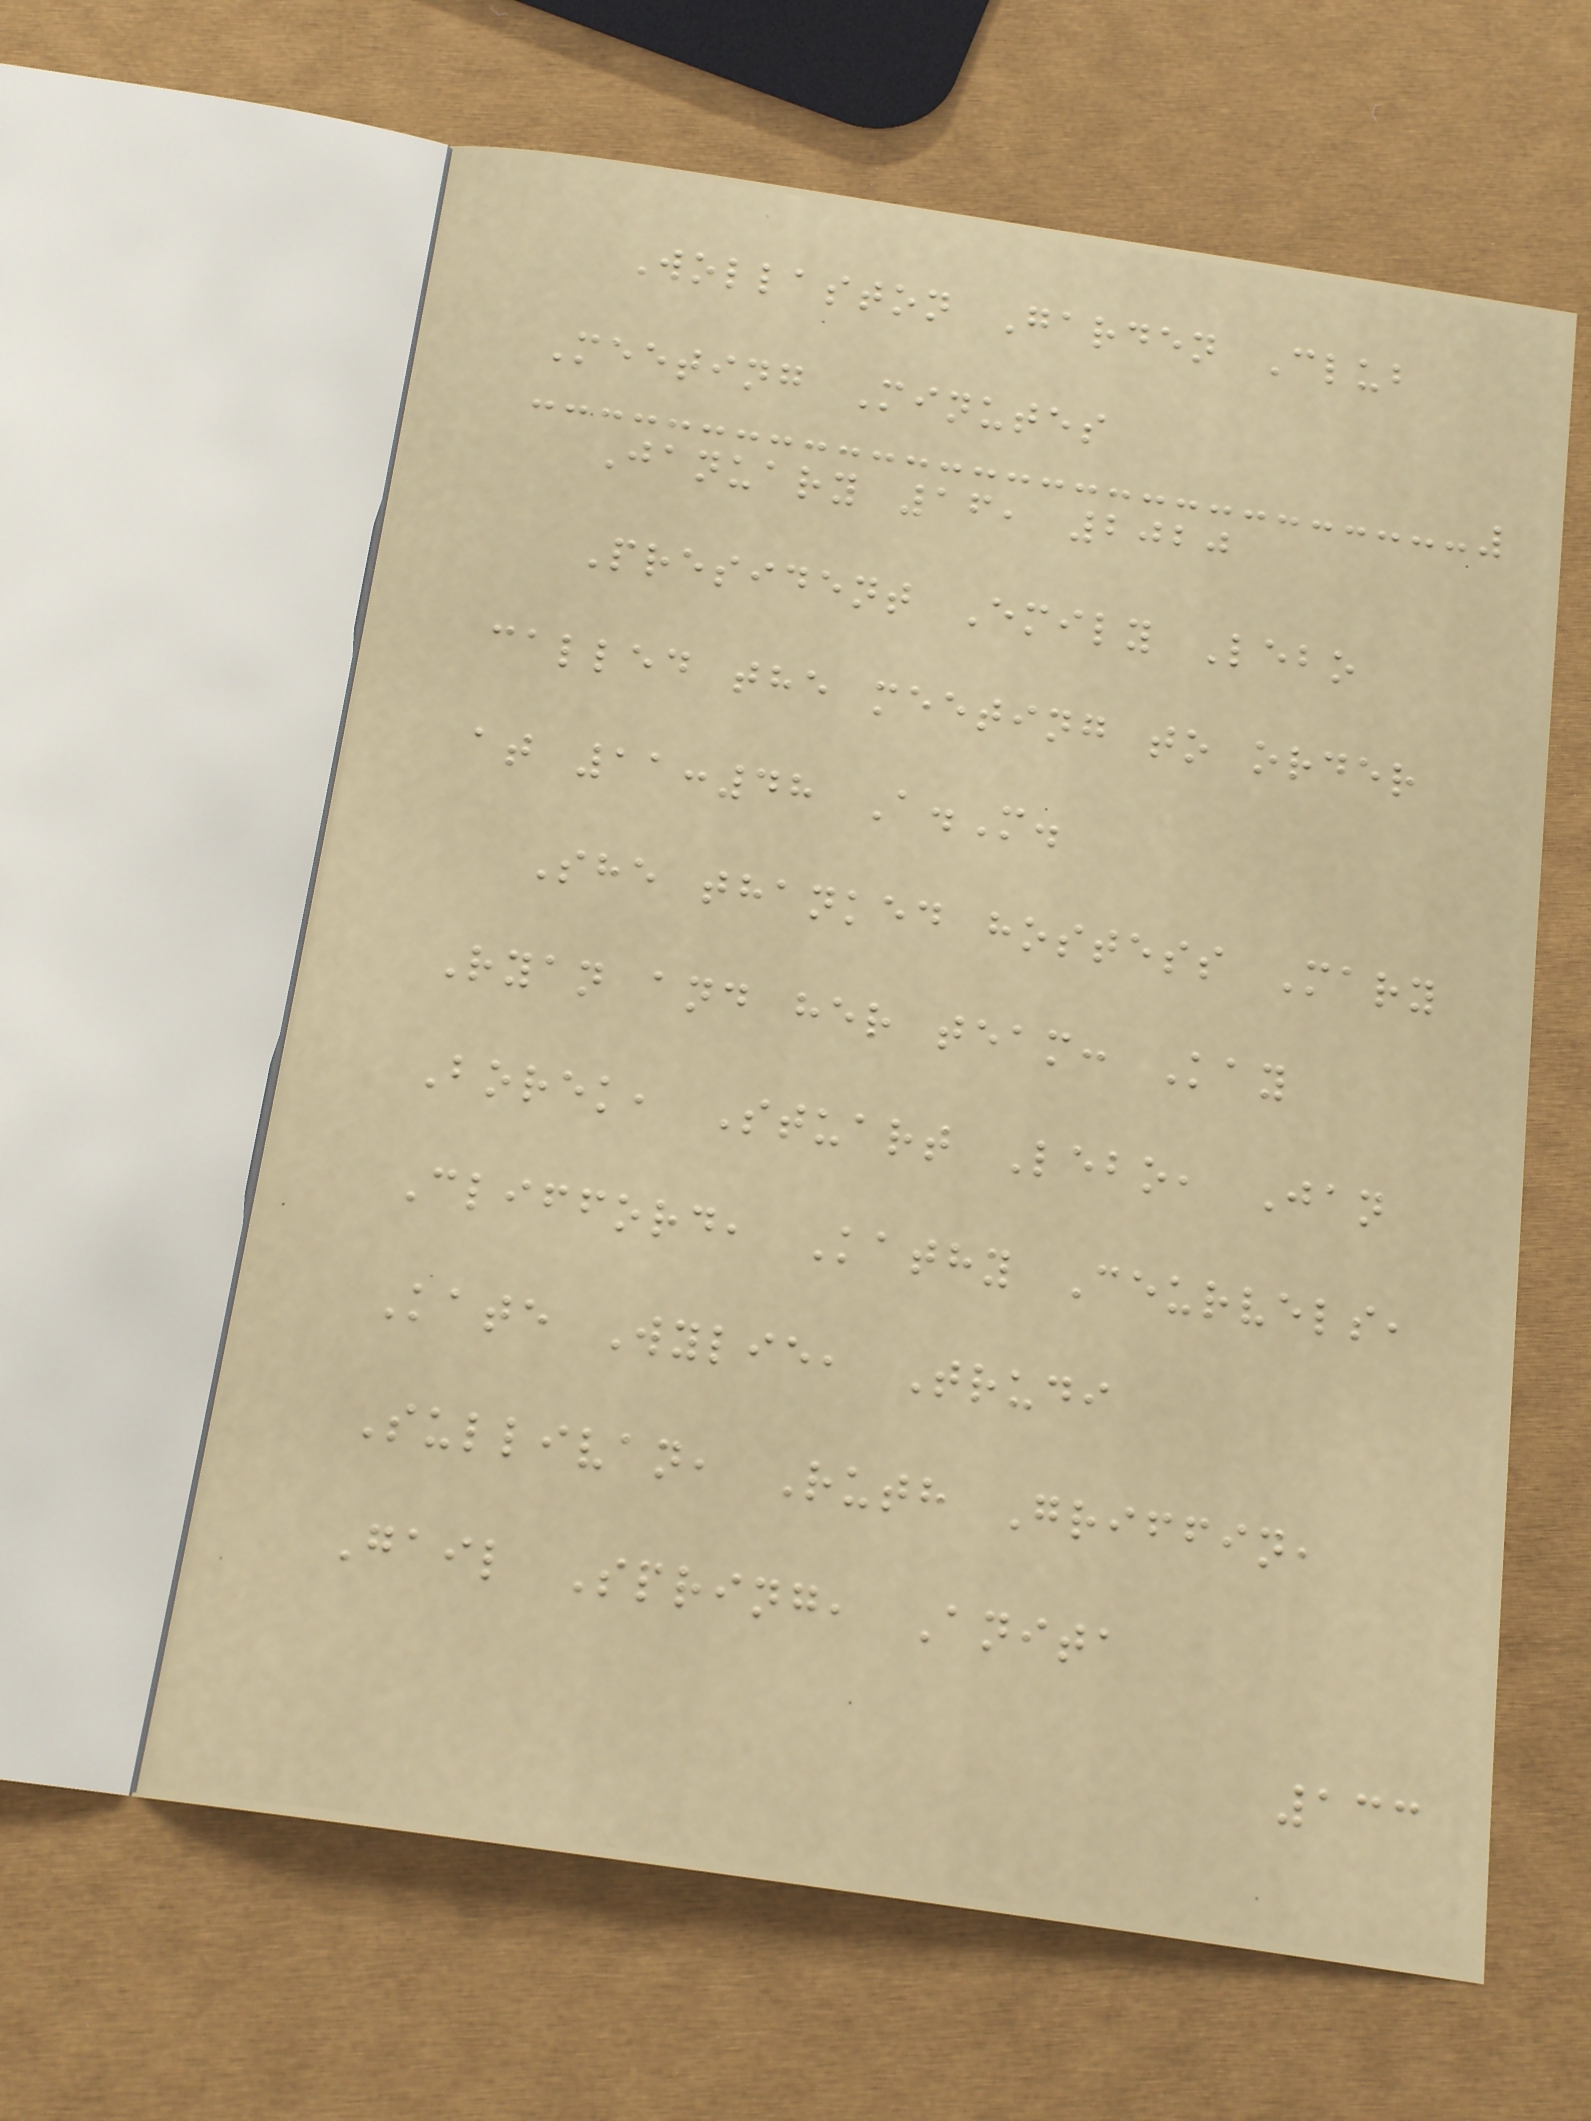Wollaston Garden Club
Meeting Minutes
January 16, 2020
President Emily Lebo
called the meeting to order
at 11:48 A.M.
She thanked hostess Mary
Ryan and her team: Kay
Borek, Stuart Lebo, Jan
Clifford, Kathy Ceurvels,
Kate Wylie, Trudi
Sullivan, Ruth Griffin,
Gail Spring, Anita
133
